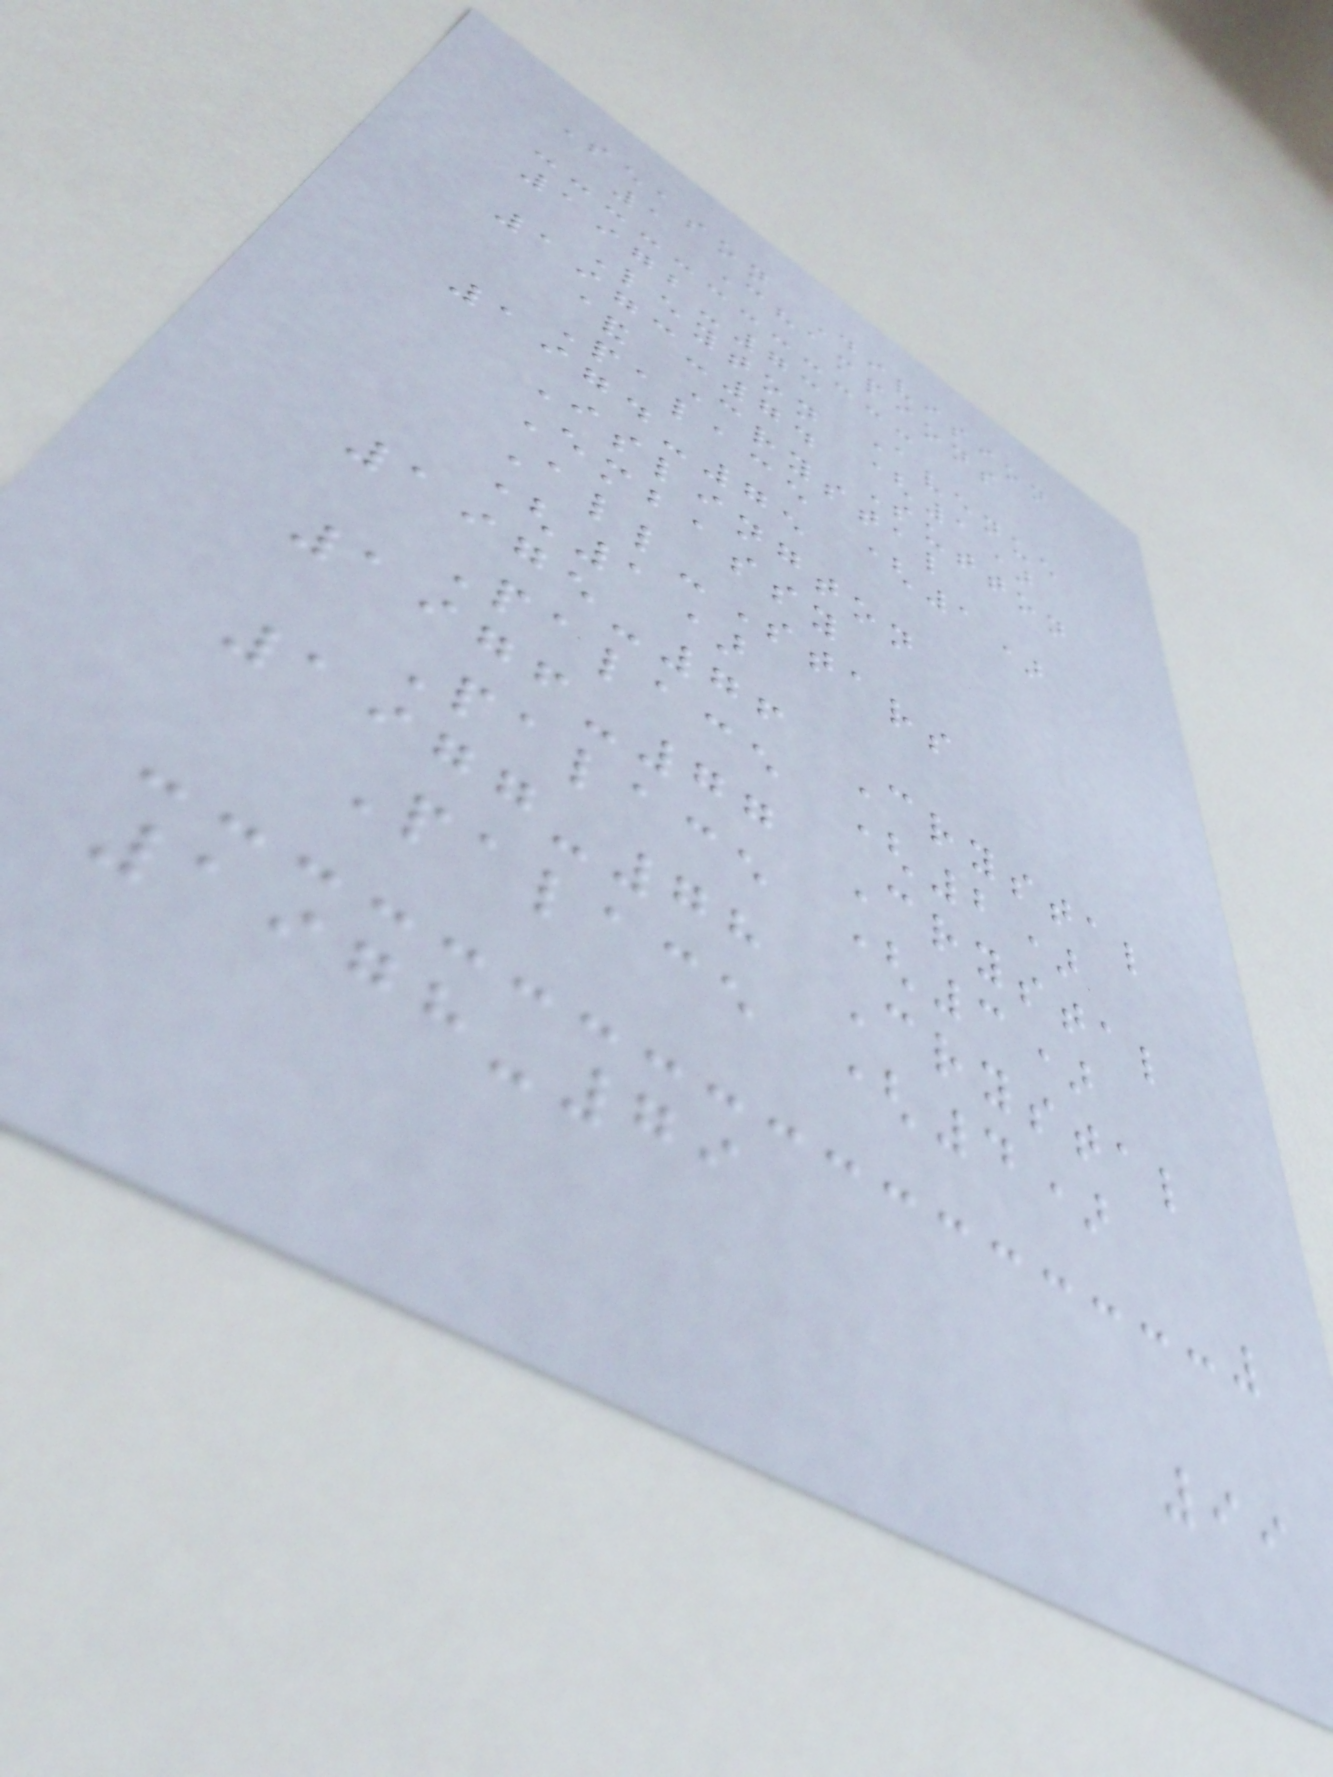Season Division
1 Champions
1972-73 Avenue
Leyton (1)
1973-74 Sutton
& Crystal
Palace (1)
1974-75
Islington
Embassy
All-Stars
(1)
1975-76 Crystal
Palace (2)
1976-77 Crystal
Palace (3)
1977-78 Crystal
Palace (4)
1978-79
99
